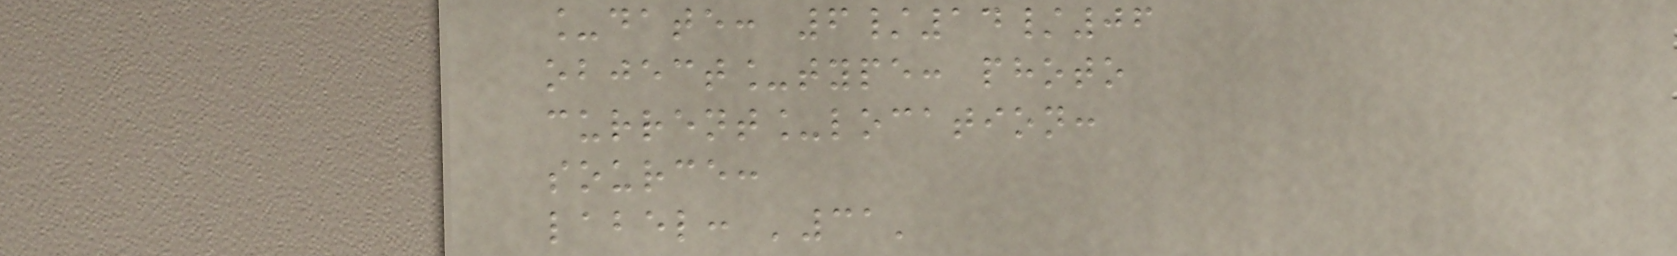_date: 6/14/06
object_type: photo
current_location:
source:
label: '31'
